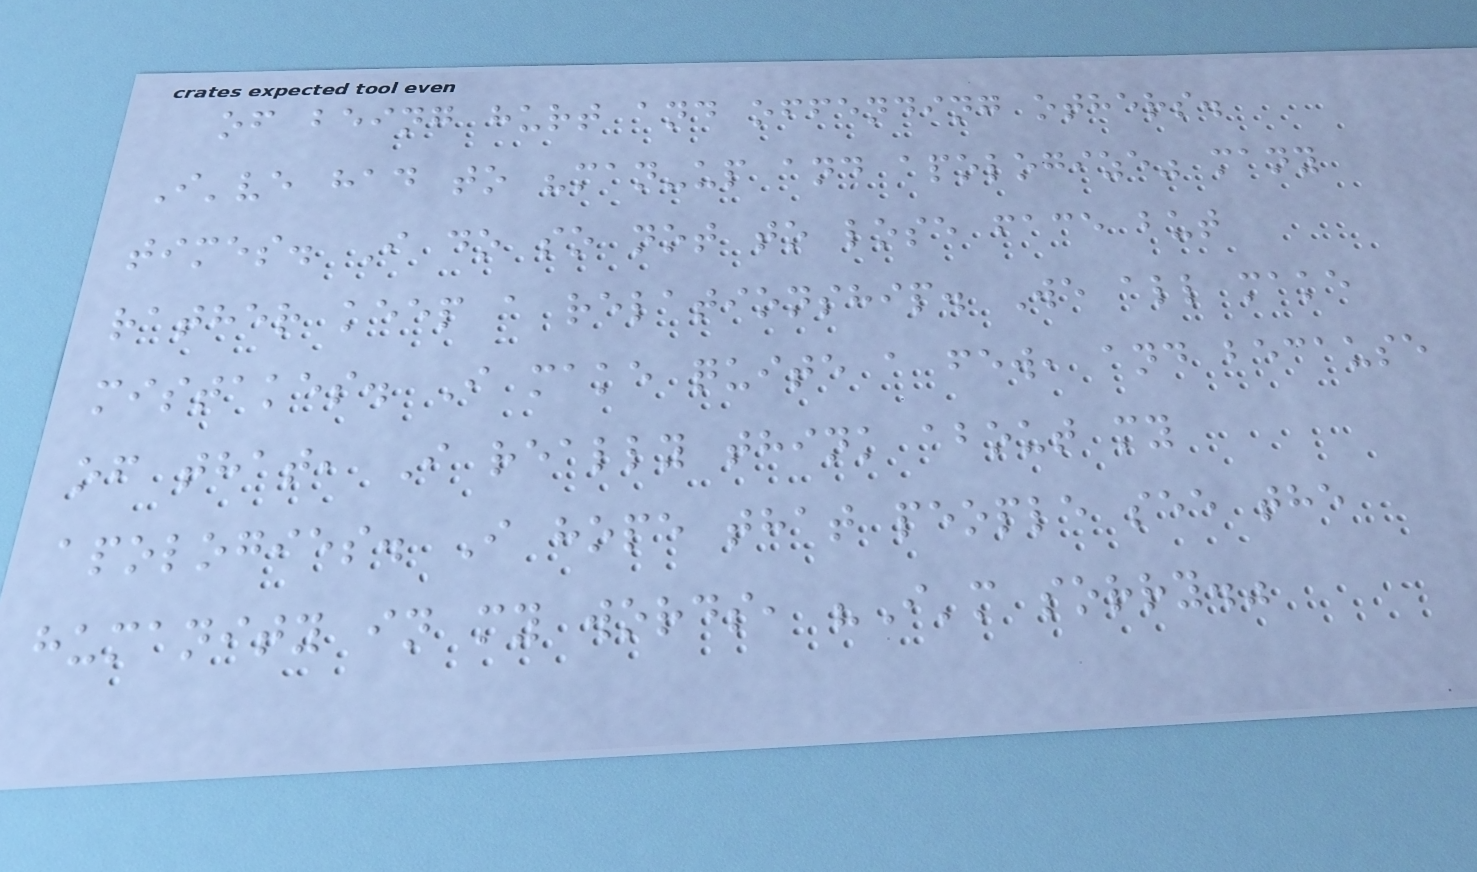of being hurt and offending others.
I've had to "man-up and apologize" many
times. I do so not to lose face but
rather keep a relationship. We all make
mistakes. I make quite a few, and because
of that, I really think about my
apologies. I hope that people see the
humanity in my words, "I'm sorry."
